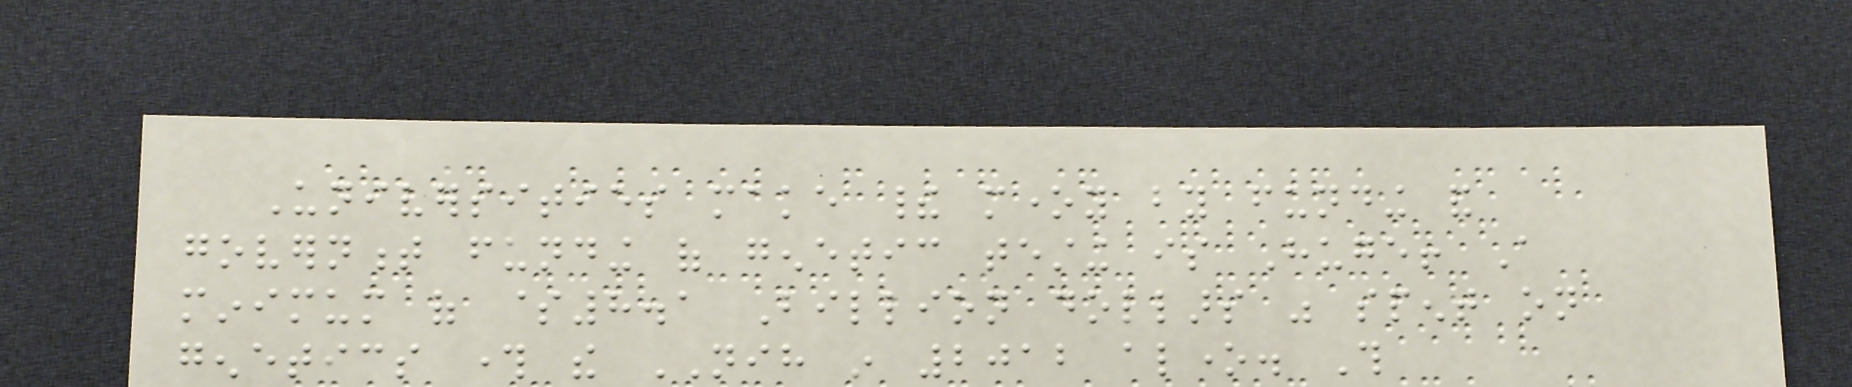Universities make their money by funding and
government funding of genetic testing is Huge! A
minimum of $8.1 Billion dollars was spent on
genetics through the NIH in 2012 alone. This
